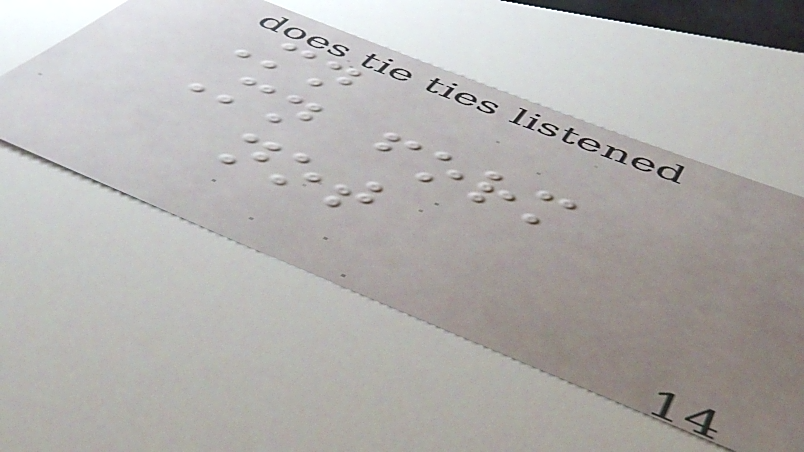Mn
Mn form
not
